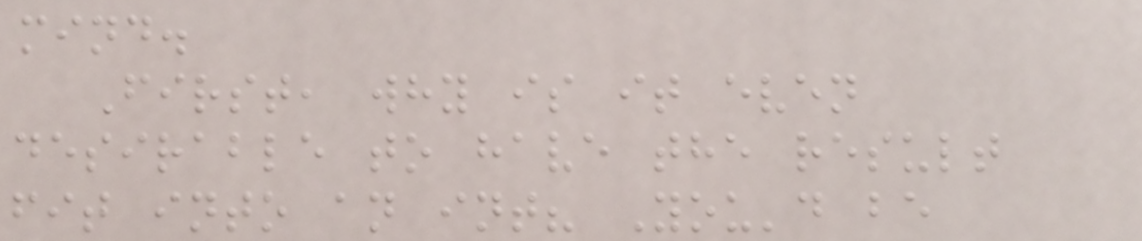mind.
First, why is it even
desirable to have the result
fit into an int? You'd be
